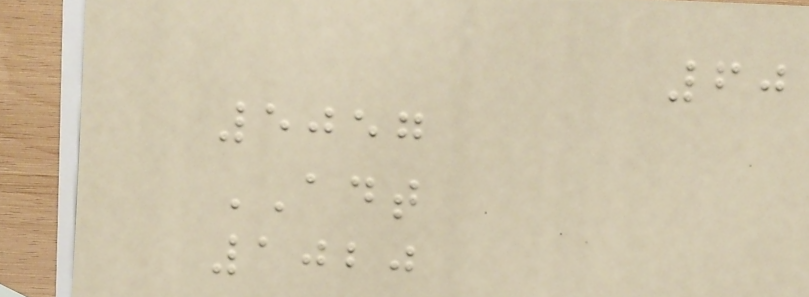60
5057
ADT
1020
